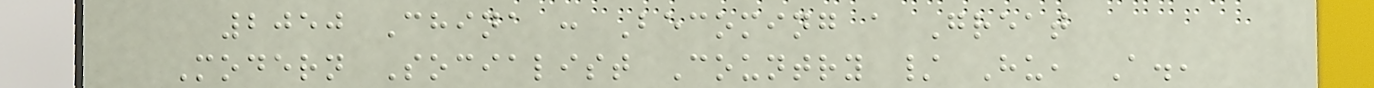2050 China : Becoming a Great
Modern Socialist Country / Hu, A.,
